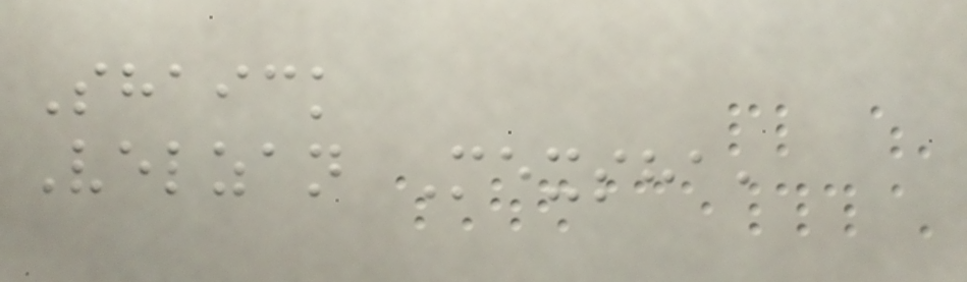Shaick
Velzan Mexsha,
